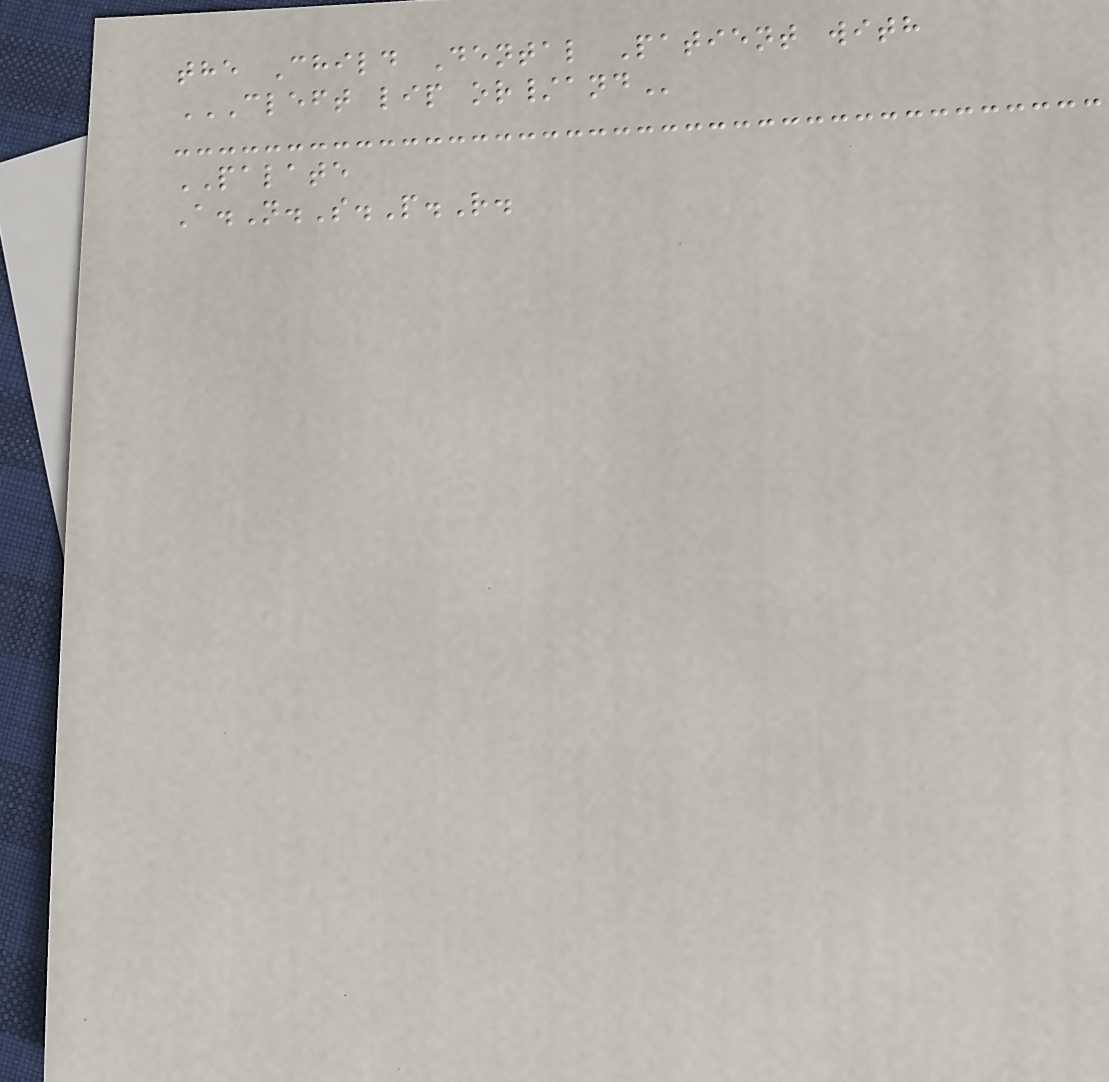the Child Dental Patient with
CLEFT LIP OR/AND
PALATE
A.N.S.P.R.
